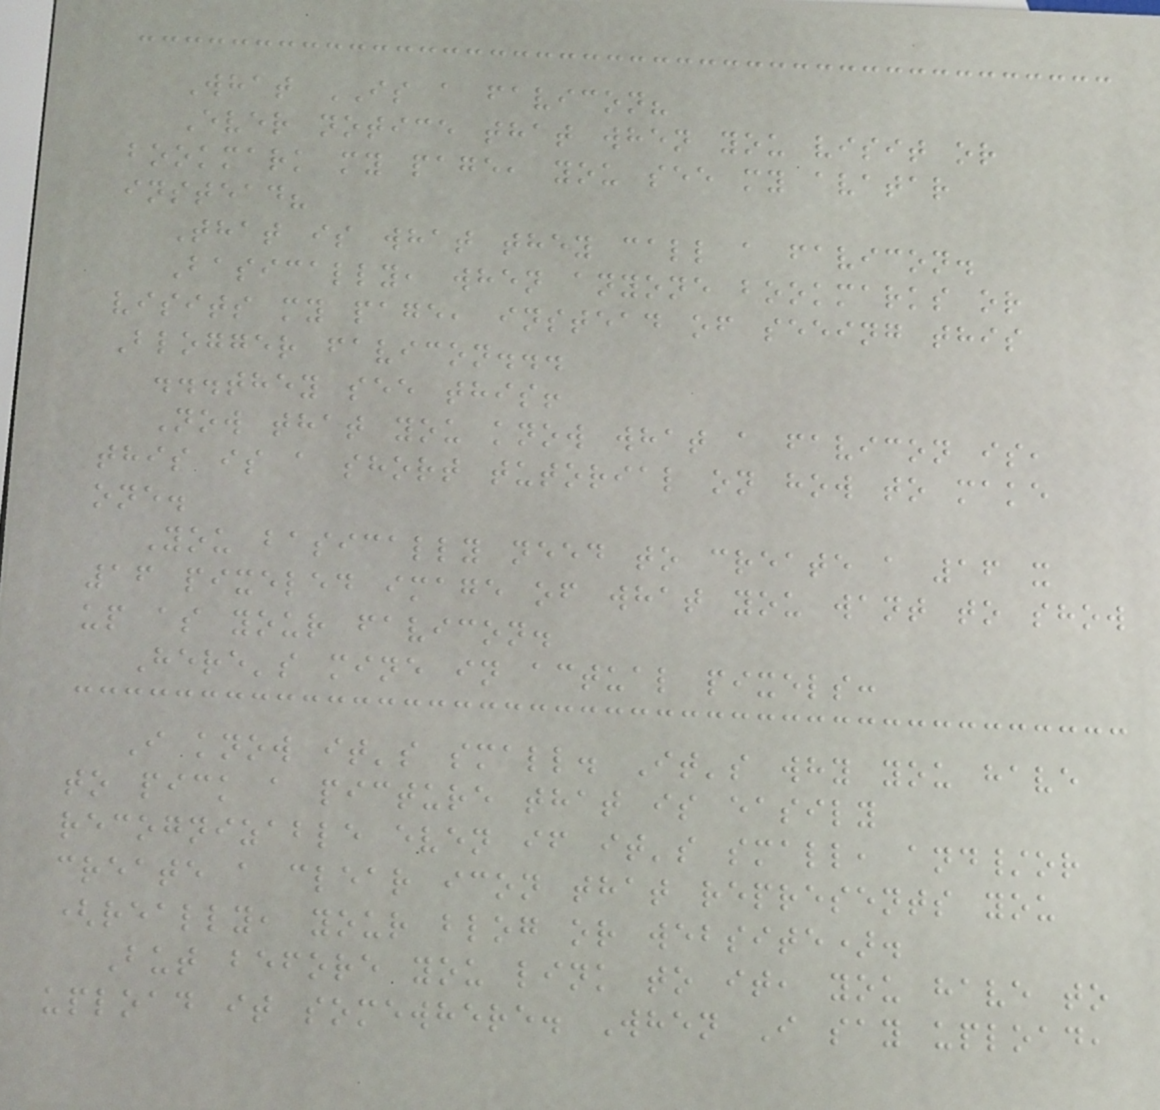What IS a favicon?
Ever notice that when you visit or
bookmark my page, you see my avatar
instead?
That is what they call a favicon.
Basically, when anyone bookmarks or
visits my page, instead of seeing this
Blogger favicon...
...they see this!
Now that you know what a favicon is,
this is a short tutorial on how to make
one.
You basically need to create a 16 x
16 pixeled image of what you want to show
up as your favicon.
Here's mine in actual pixels:
I know it's small. It's why you have
to pick a picture that is easily
recognizable even if it's small, and/or
create a clear icon that represents you
(really, your blog or website).
But before you link to it, you have to
upload it somewhere. When I say upload,
